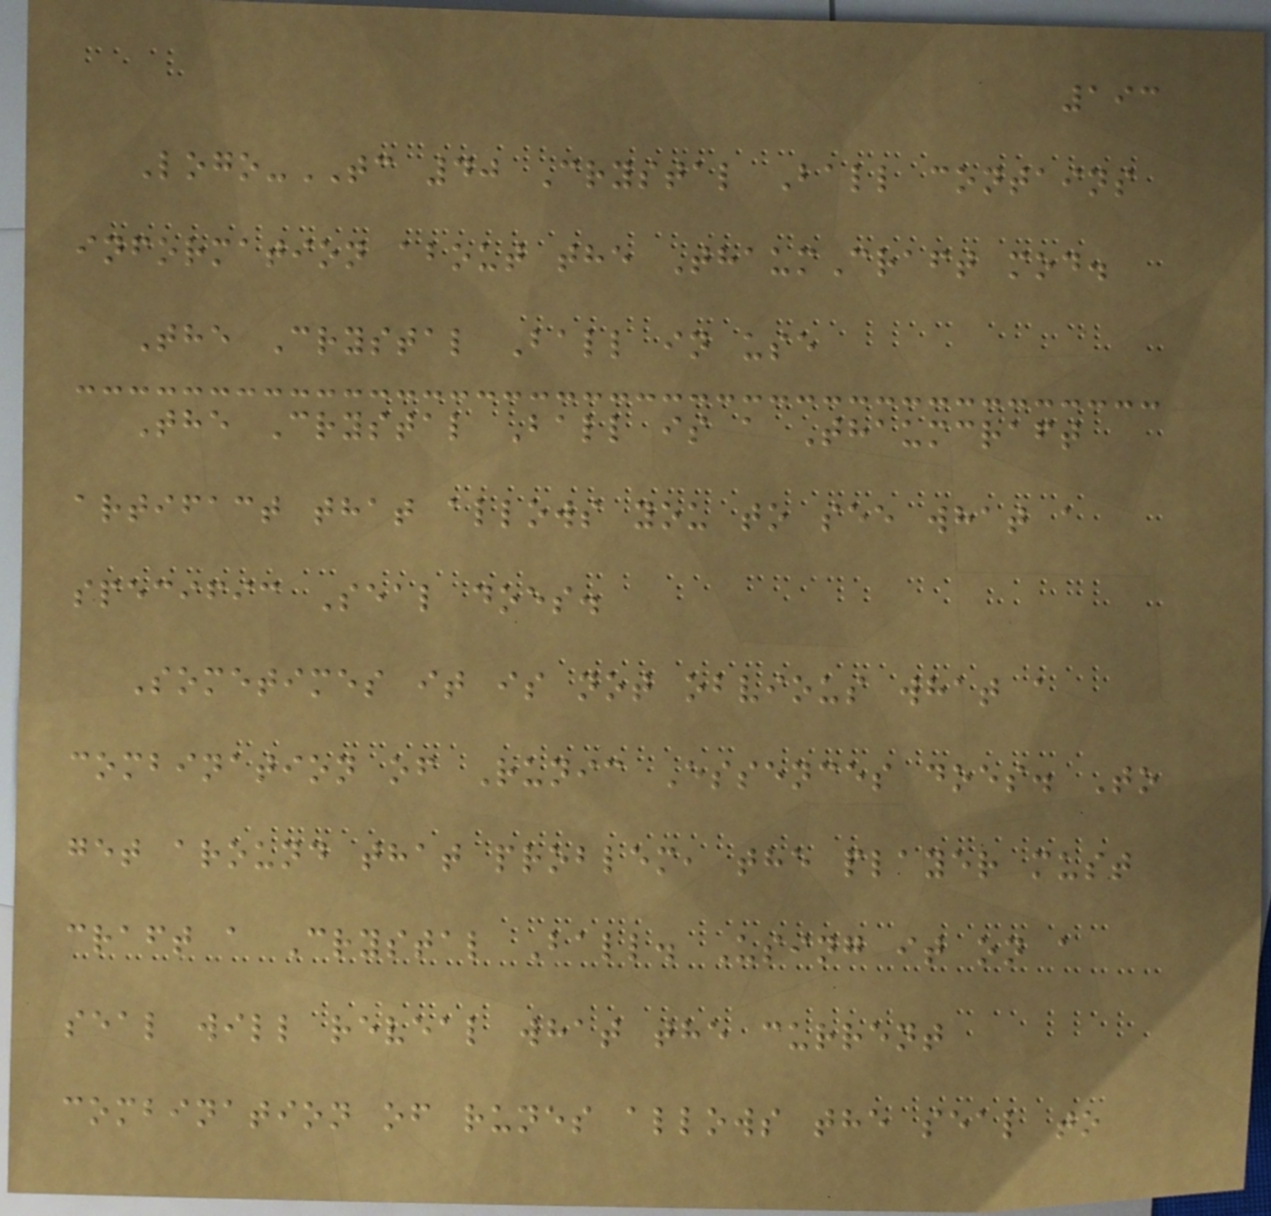193
Logo-TC 40 Crystal Ball contains
information about the ThaumCraft mod.
The Crystal Ball in use
The Crystal Ball is a Thaumcraft
artifact that allows you to see what a
specific Seal does.
Sometimes it is not obvious what a
combination of Runic Essences does. To
get around that problem, the player must
craft a Crystal Ball. Using it on a
seal will reveal what the current
combination of runes allows the seal to
